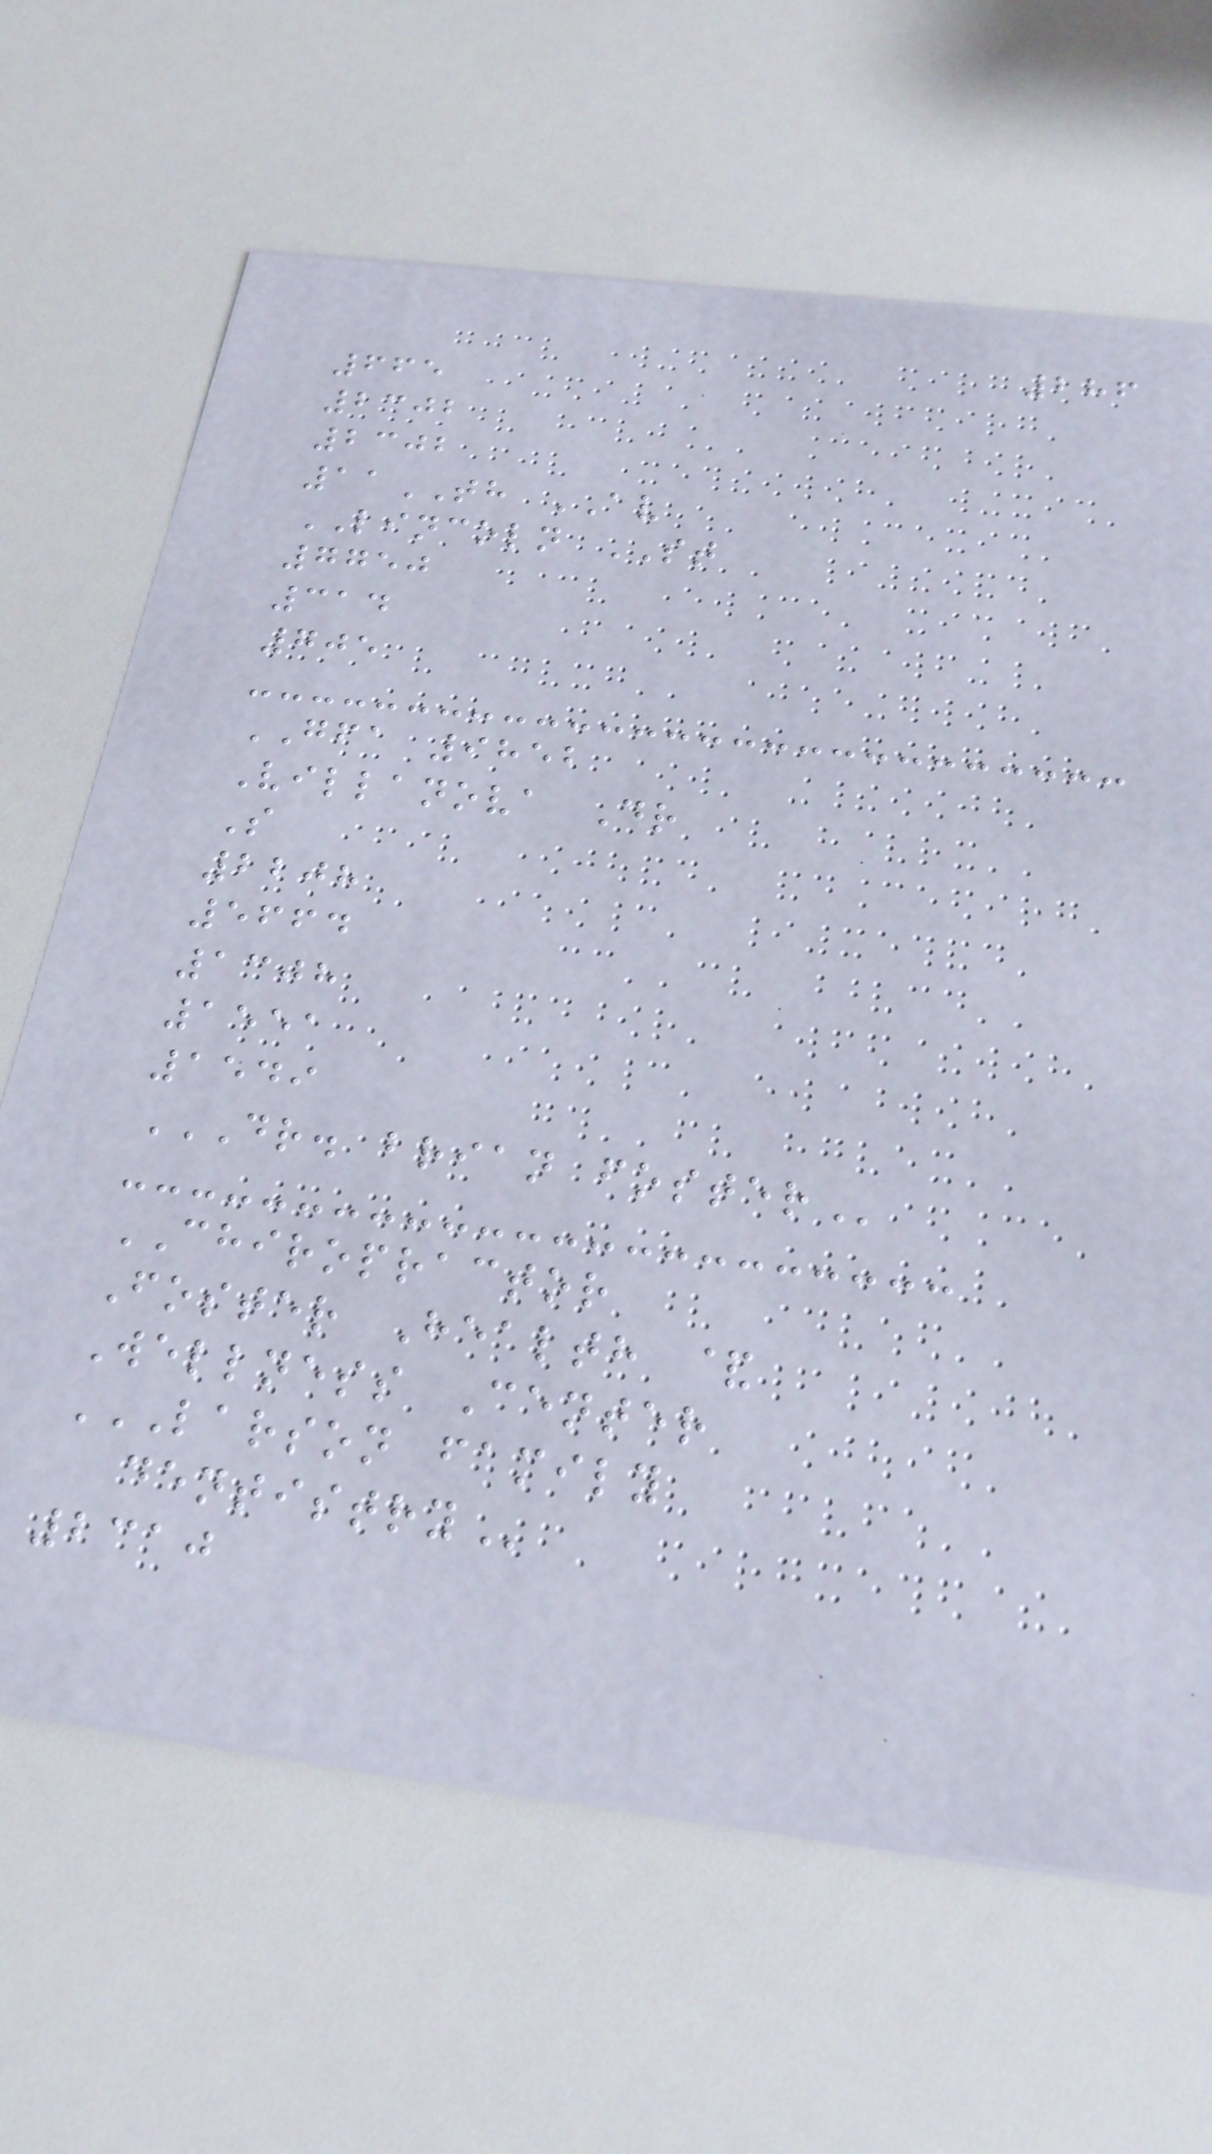286
665
2302
2302
11TH AV
LINCOLN ST
7750
314
705
GFA 9852
Villanova Dr
S
2208
5664
1308
1551
1549
DR. BRIAN FOSTER
CHIROPRACTOR
Foster Health &
Wellness Center
LARSON FAMILY
DENTISTRY
2310
